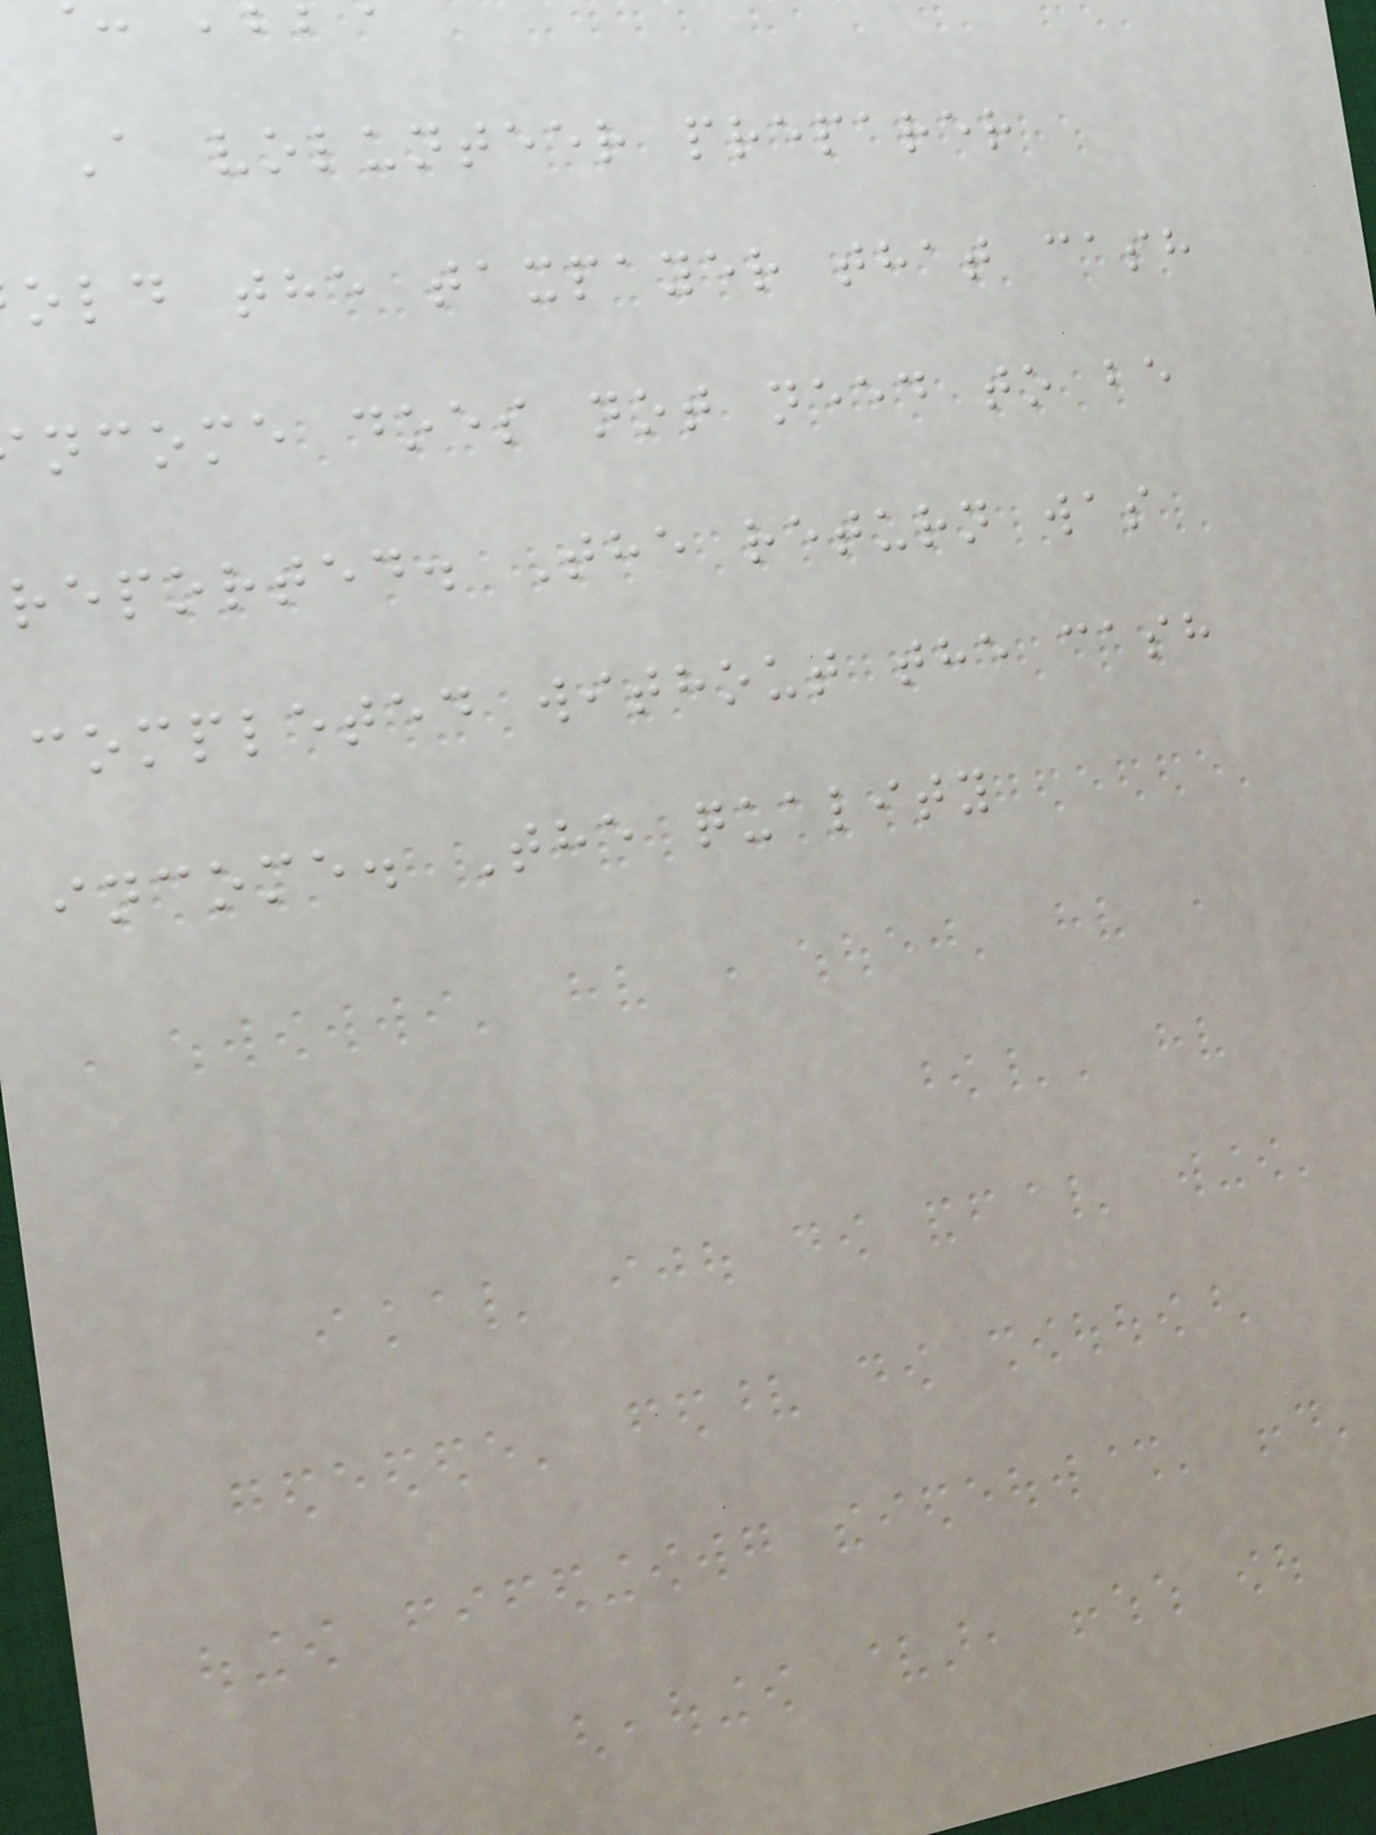A volunteer preparer
old the taxpayer that cash
ncome does not need to be
reported. The return was
completed without the cash
income. The quality
